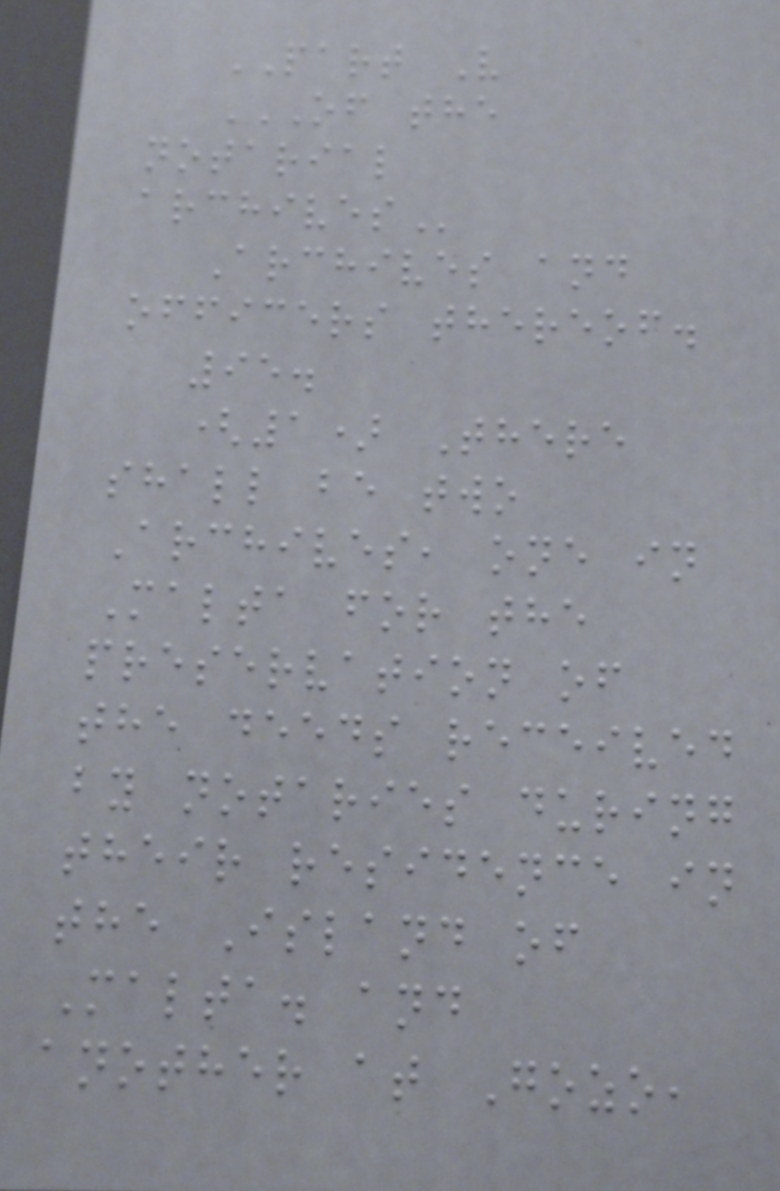PART V
OF THE
NOTARIAL
ARCHIVES
Archives and
officers thereof.
95.
(1) There
shall be two
Archives, one in
Malta for the
preservation of
the deeds received
by notaries during
their residence in
the Island of
Malta. and
another at Gozo,
